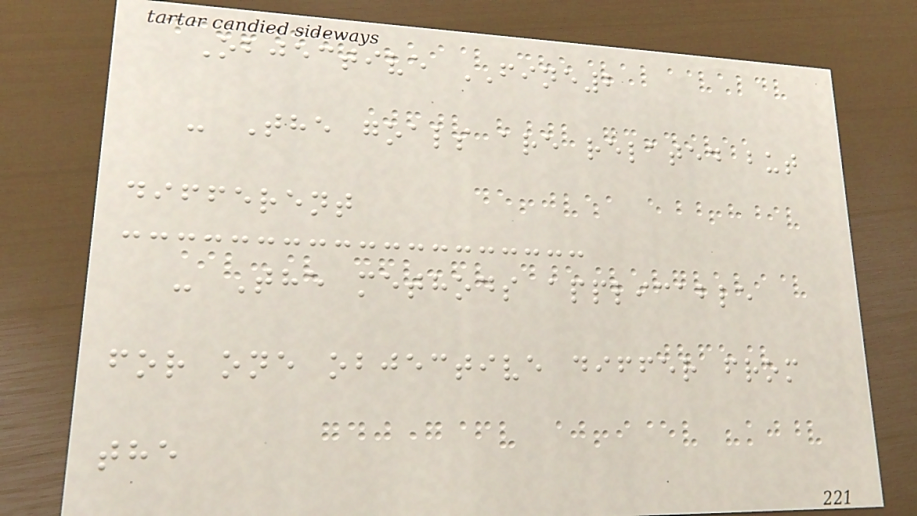Objective FINE2
- The goals are related but
different
- The methods applicable
for one objective differ from
the
